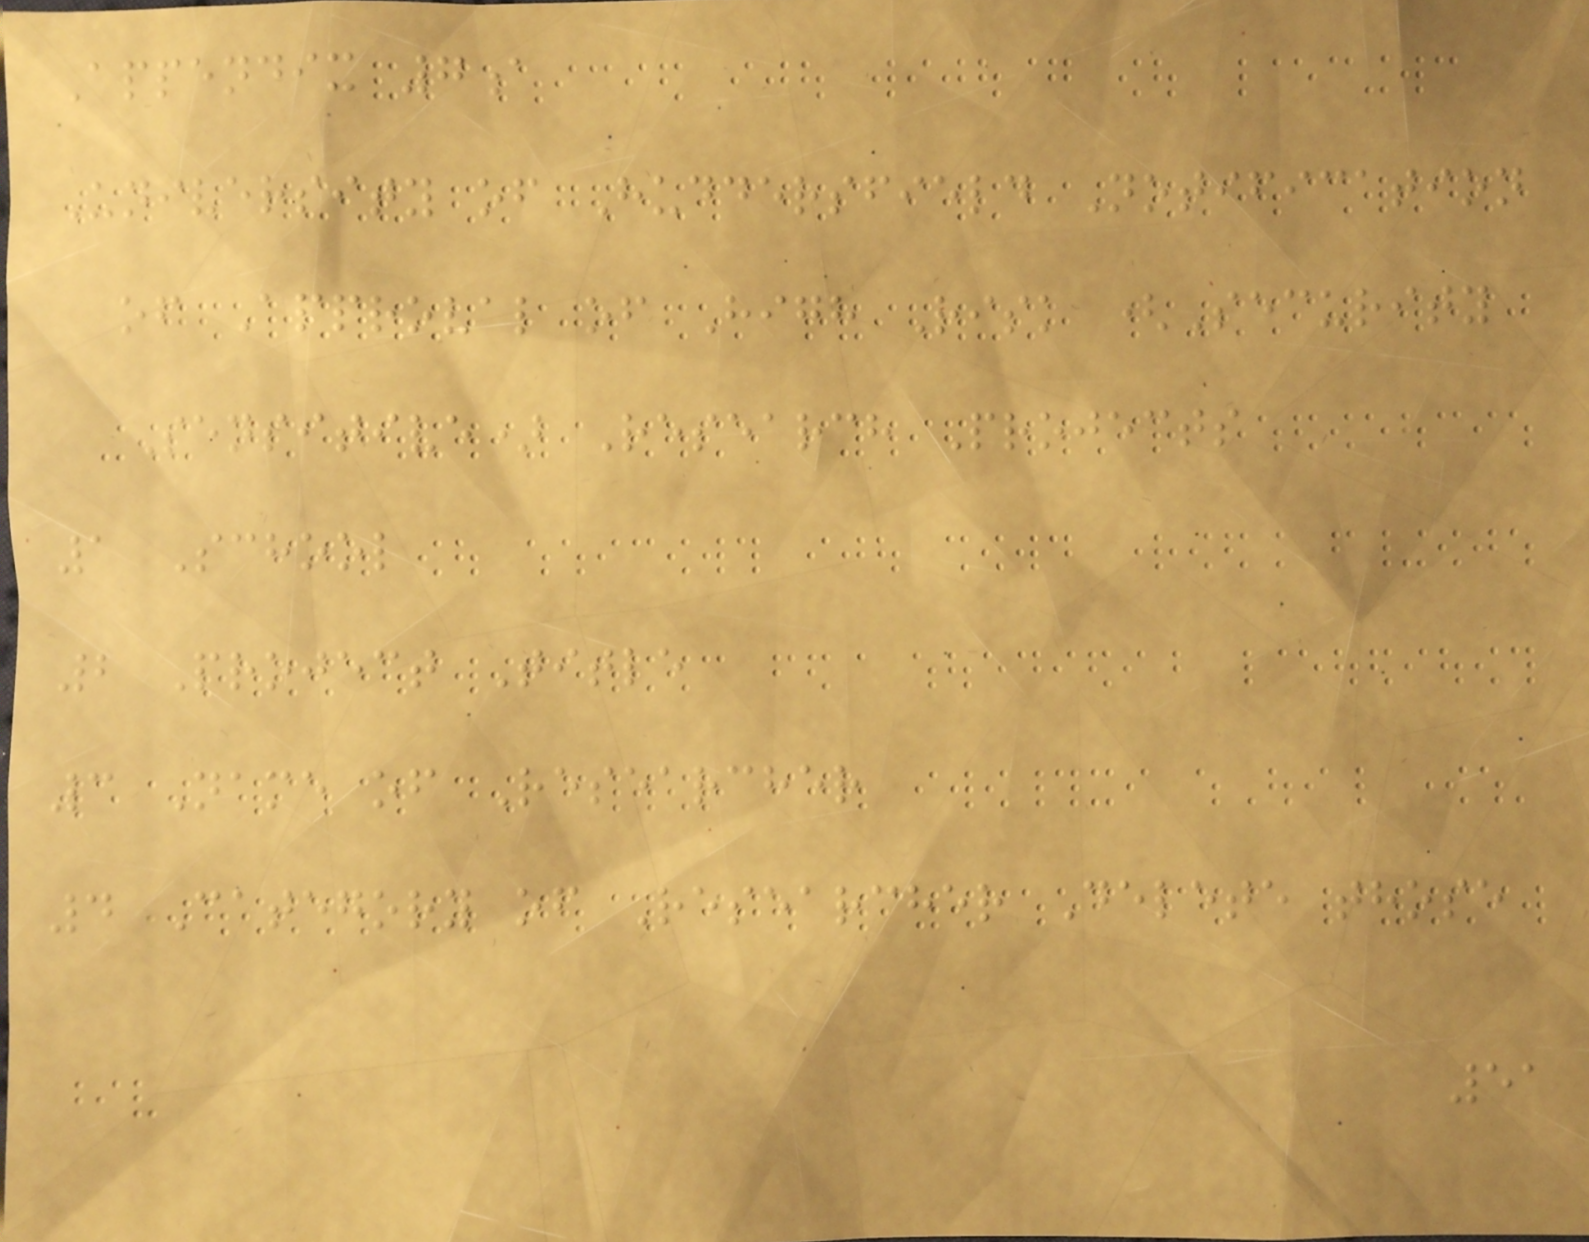Appendix 7a
University of Huddersfield Notification
of Approval of High Risk (Security
Sensitive) Research Projects
1 School
2 Project Title
3 Name of Researcher
4 Category of Researcher Delete those
51
